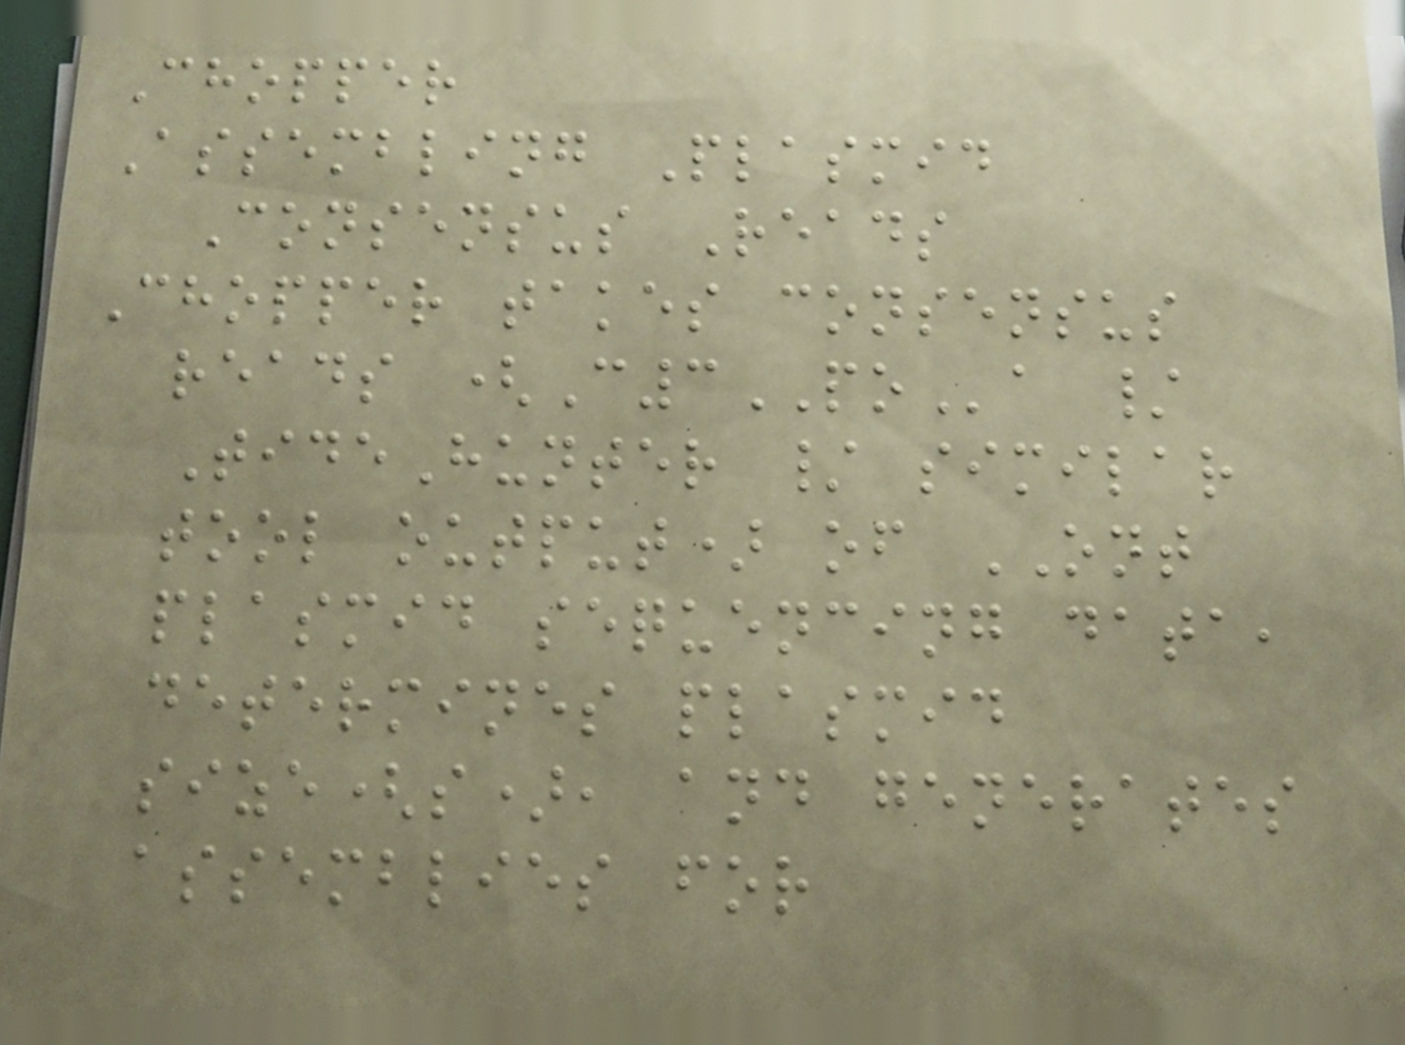Chopper
Assembling Plasmid
Consensus Reads
Chopper takes consensus
reads (C3POa /
TideHunter / similar
tool output) of ONT
plasmid sequencing data,
determines plasmid
size(s), and generates
assemblies for
